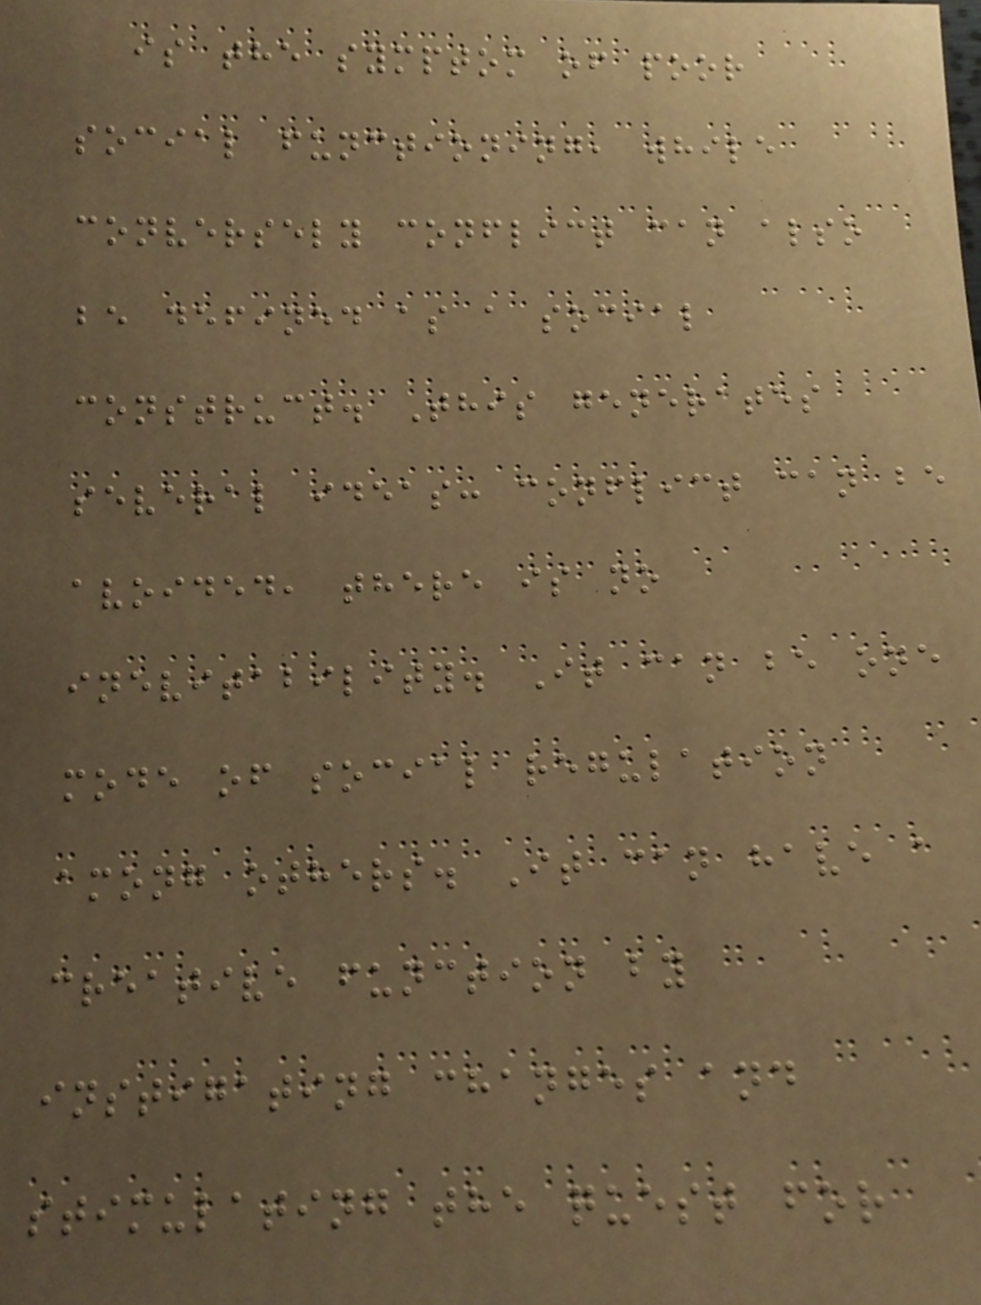is the symptom of poor
social functioning, while
conversely conflict can also
be defined as a social
construct. This generates
several ideas: conflict can be
avoided, there is no
inevitability. It can be one
mode of social regulation
among others. It can have a
creative function by
instigating changes and
stimulating the quest for
